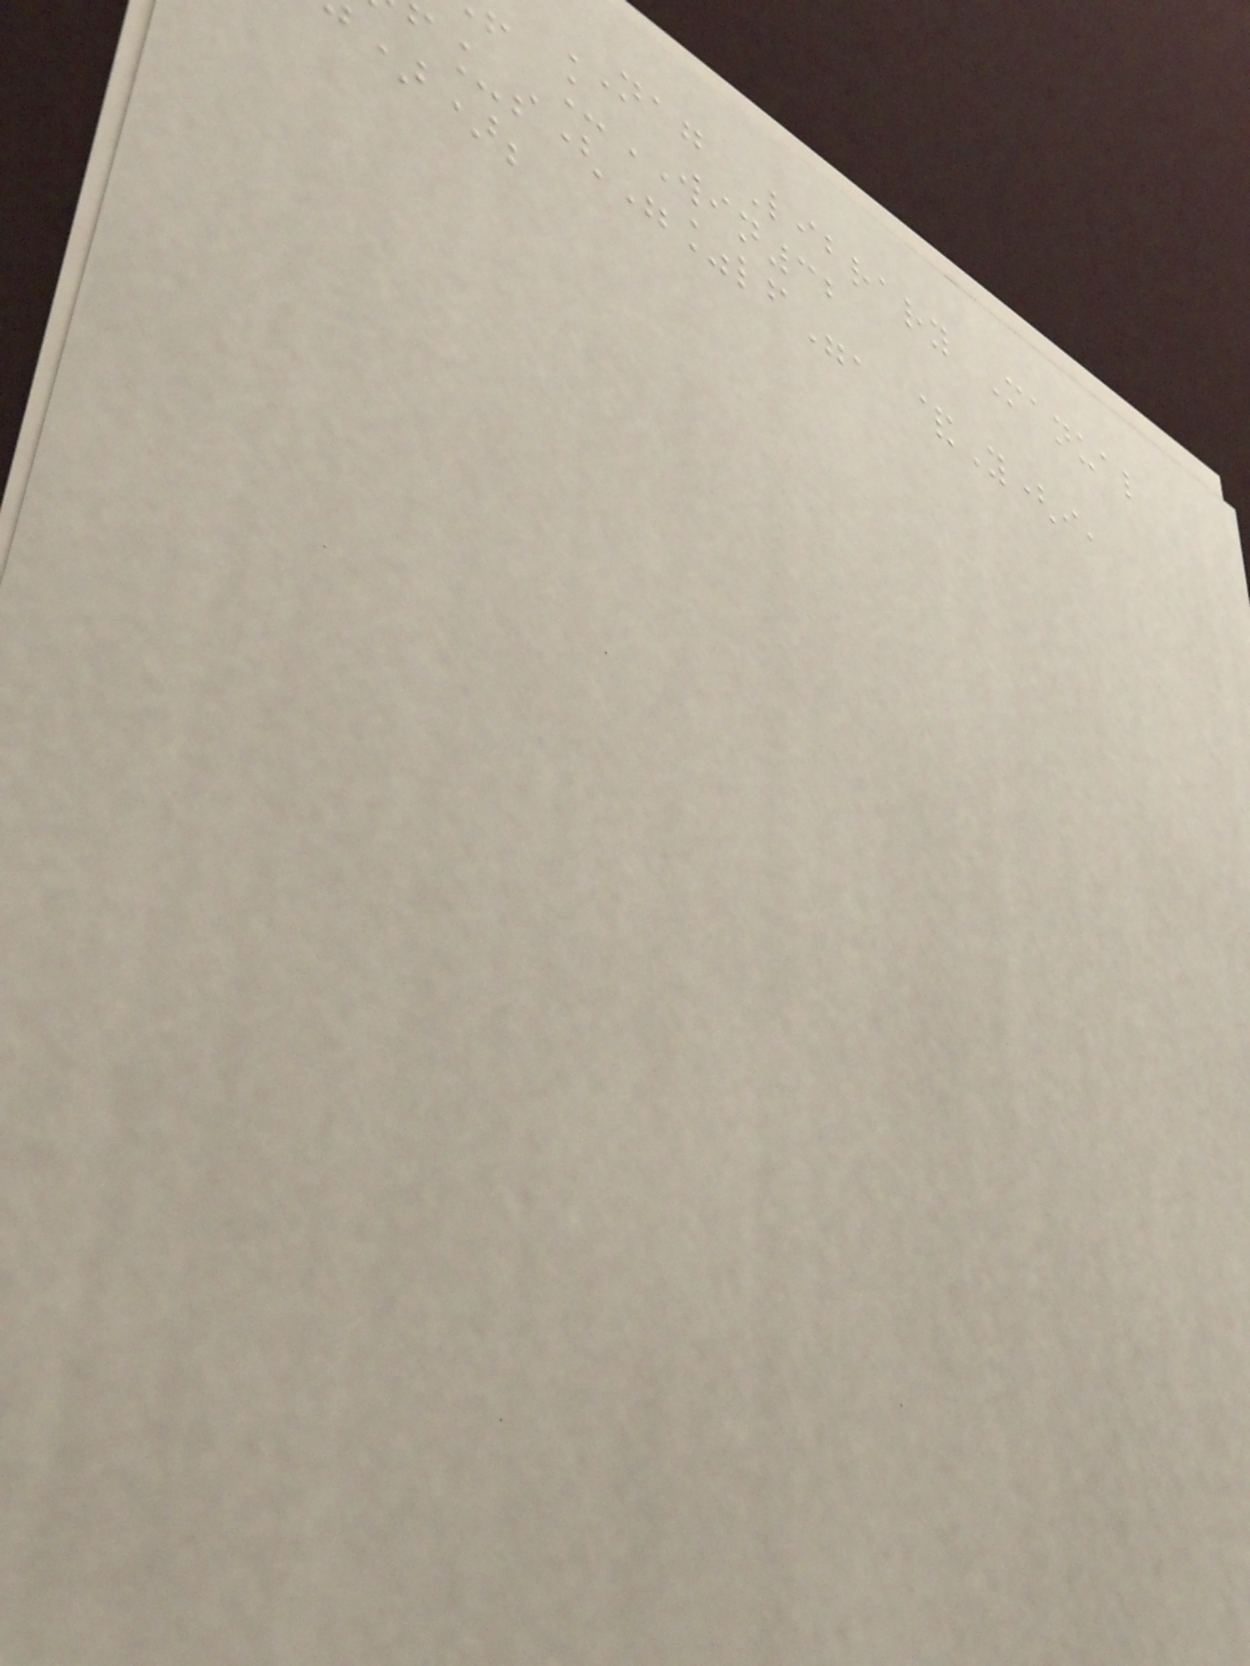NAG Library Manual
f _WIN32
_s("%lf", &Y(i,
));
